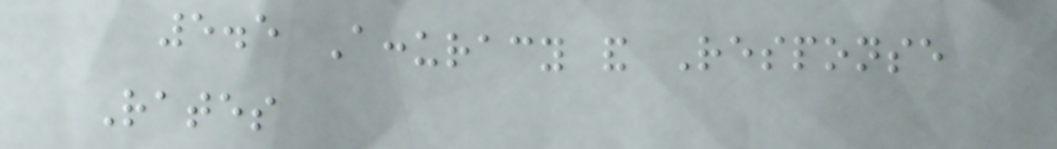5.5 Accuracy and Response
Rates
